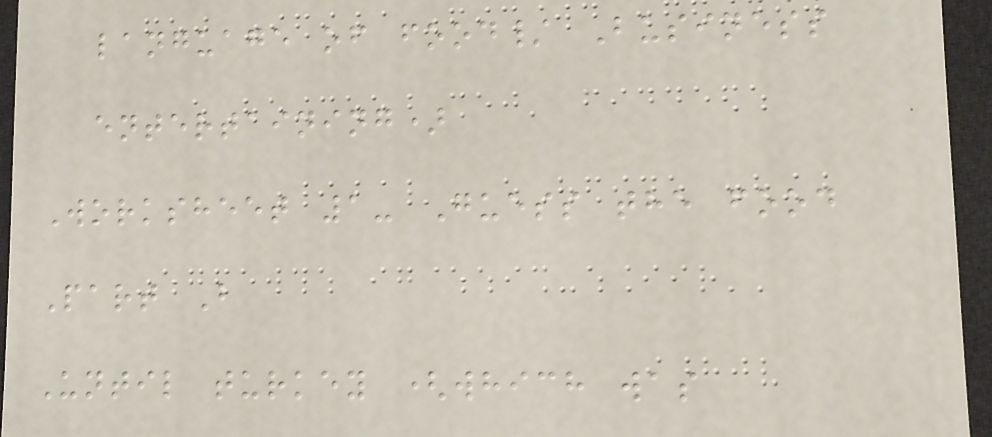language of food/ Business
entertaining)
Worksheet 1- Guess the food
Part B
Until turkey (which was
